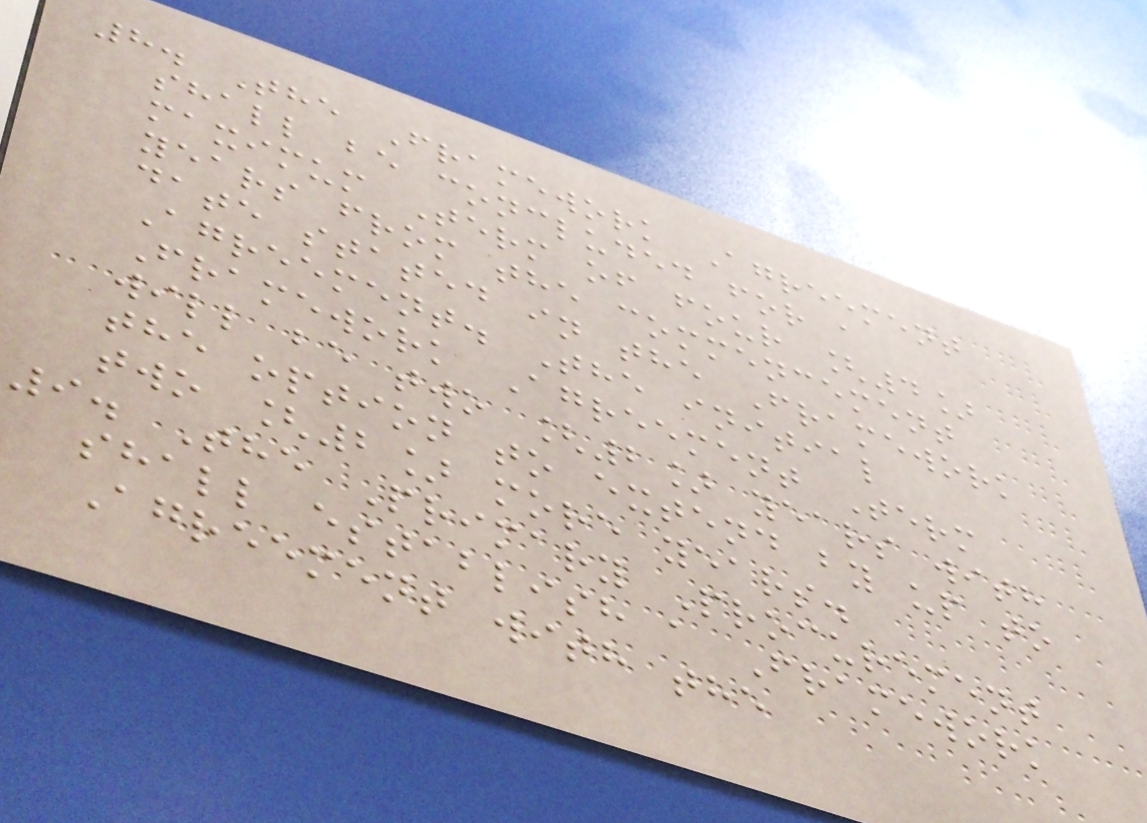8. The Framework Agreement
shall be concluded for a
maximum Term of four [4]
years from the commencement
date stated in the Framework
Agreement. The initial
Framework Agreement Term
will be two [2] years with
the option to extend by up to
two [2] more years.
9. The Primary Procurement
shall establish a Framework
Agreement with the
